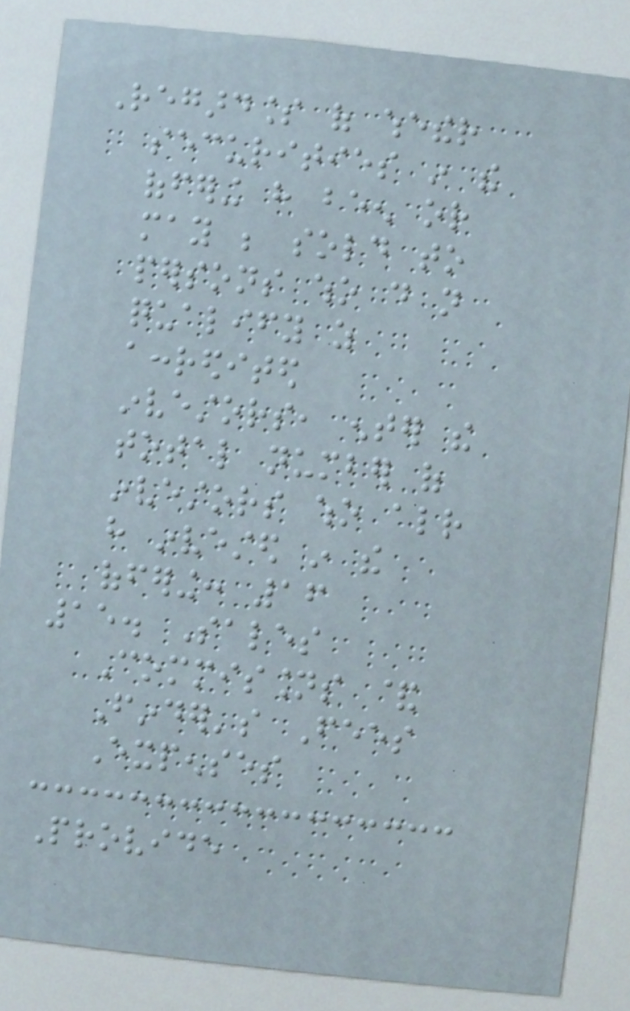Regardless of whether
securities in the
offering have been or
may be sold to
persons who do not
qualify as
accredited
investors, enter the
total number of
investors who already
have invested in the
offering: 16
15. Sales
Commissions &
Finder's Fees
Expenses
Provide
